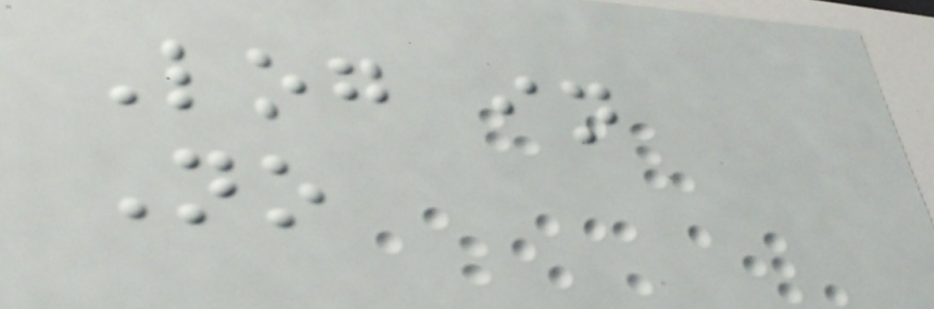Log in
No
